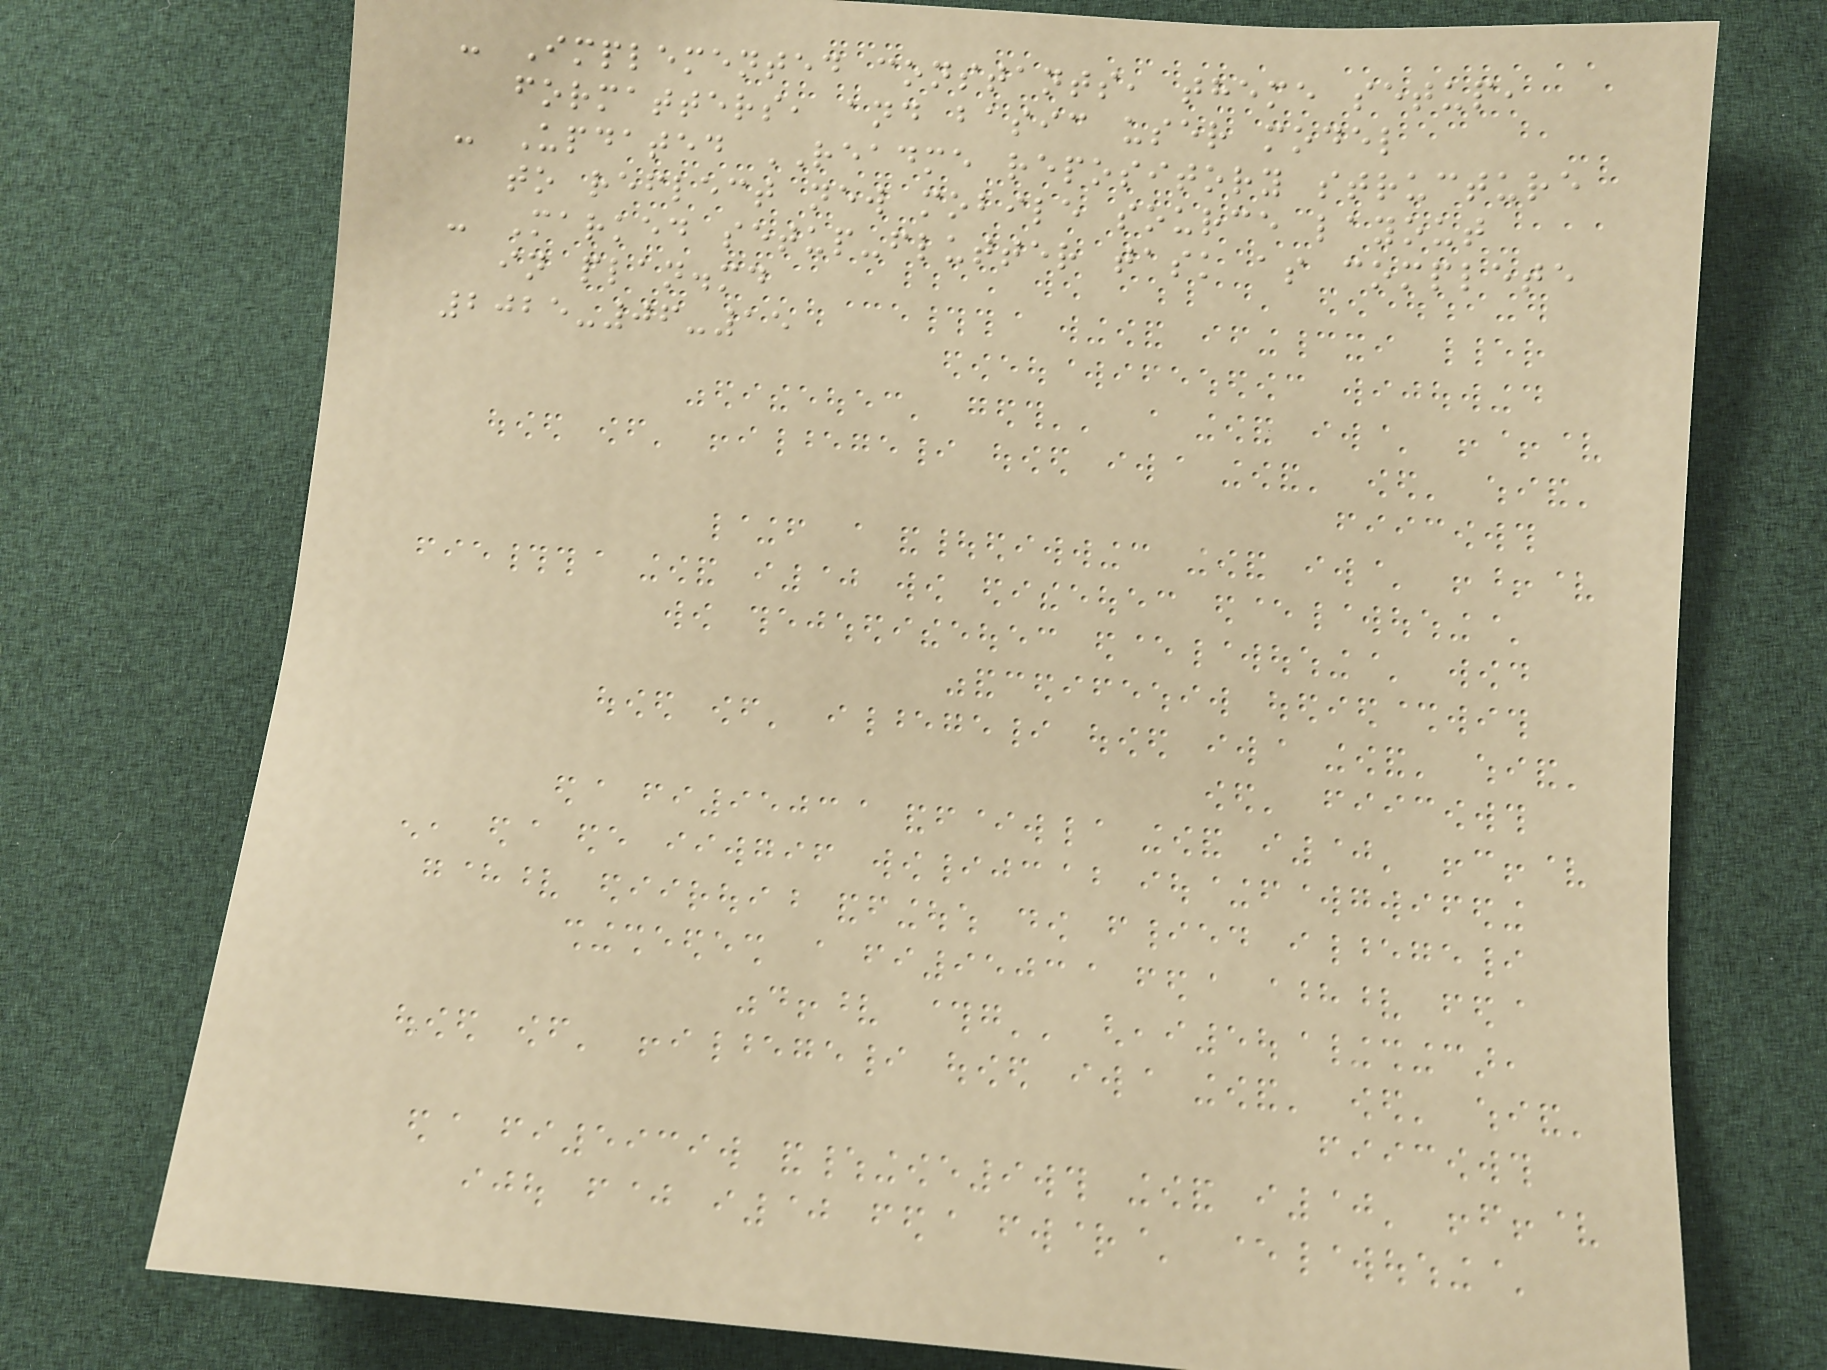- Implemented constants, theme setup,
formatters, and basic user model
- Updated README repository structure
to reflect new mobile source layout
- Marked setup-flutter task as complete
in plan.md
2025-06-15
